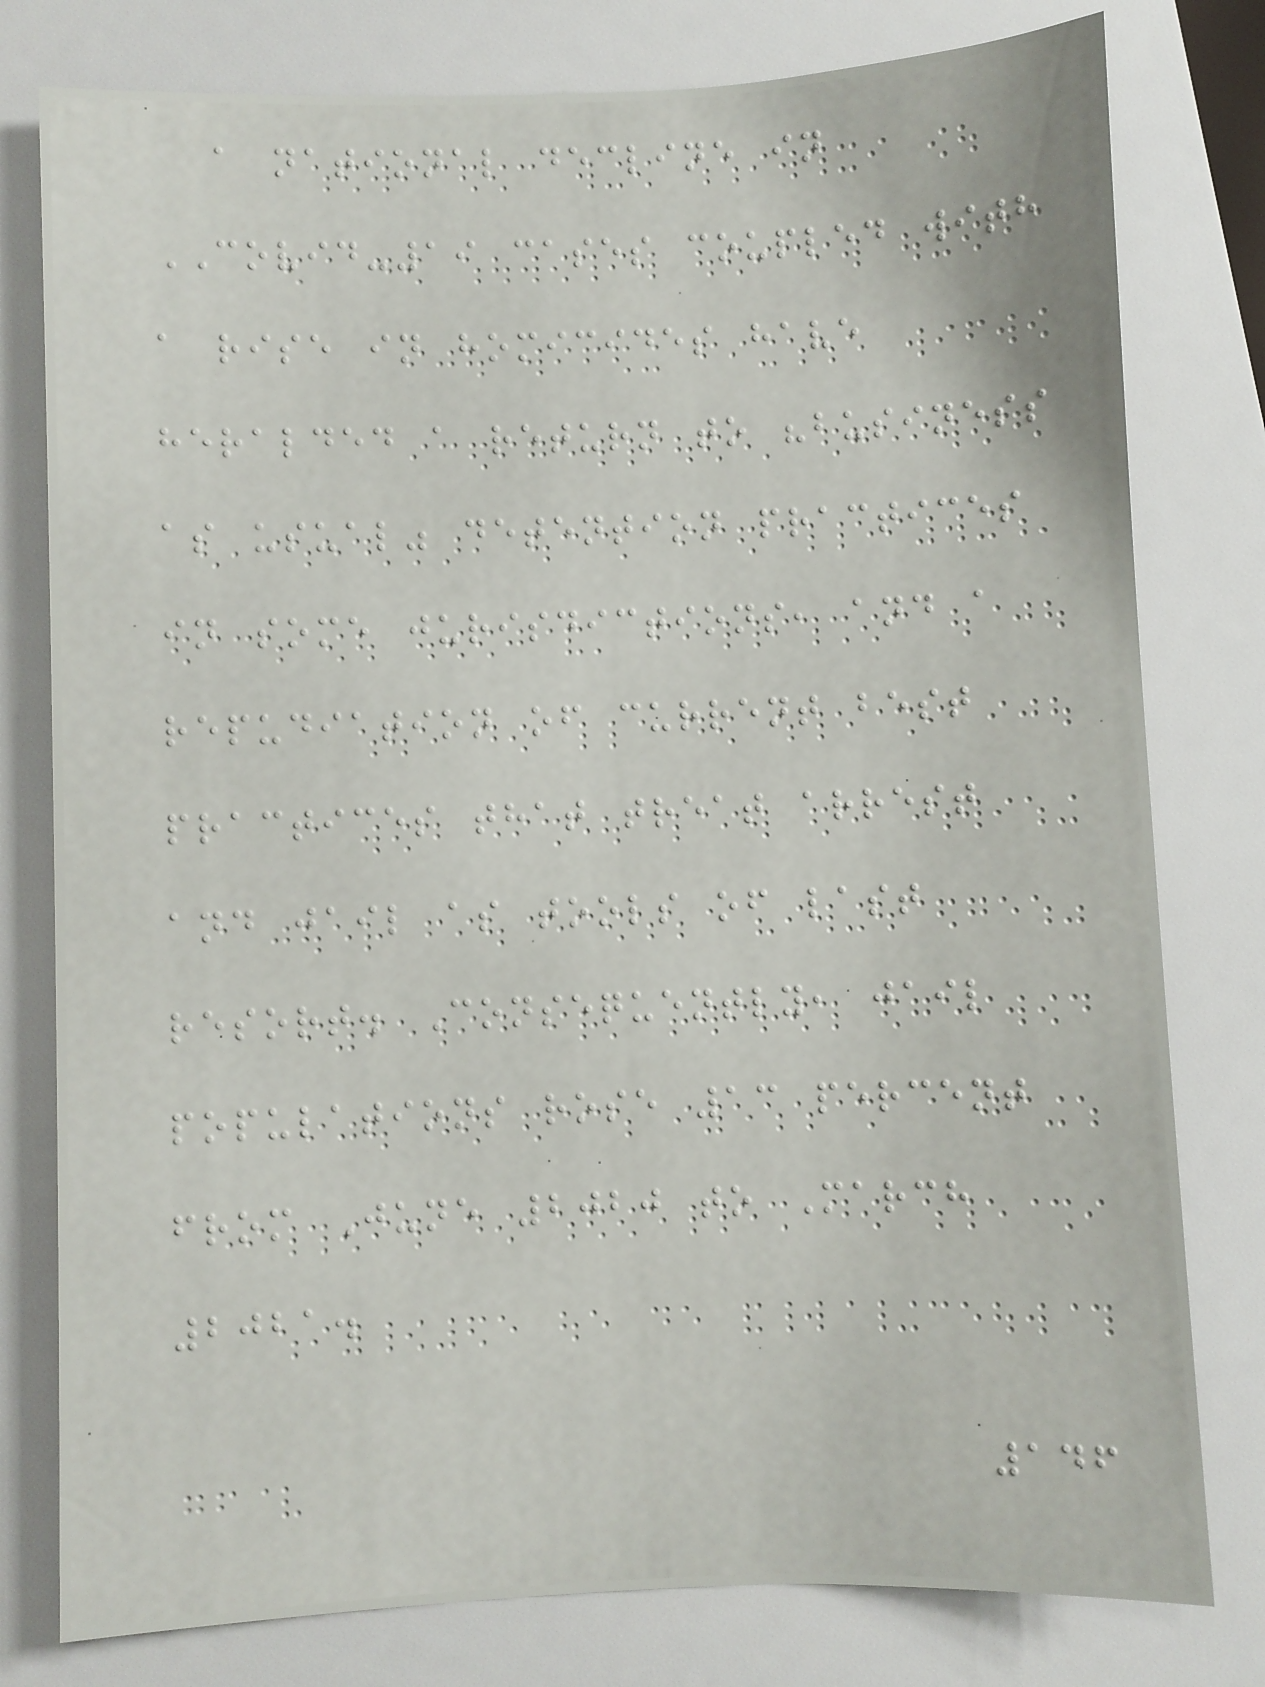a national decline in
COVID-19 cases coupled with
a rise in homicides have
heralded a return to "business
as usual" detention practices
in some jurisdictions, and a
repudiation of current best
practices that treat arrest
and jail as tools of last
resort. Consequently, jail
populations rose 13 percent
from June 2020 to March
2021.
146
